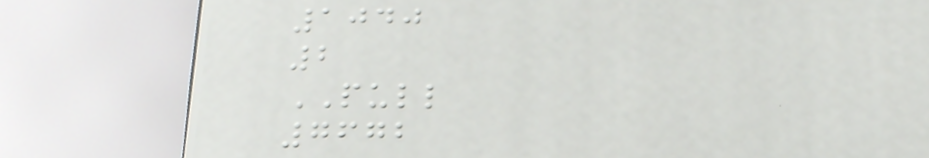1040
2
PULL
7672
